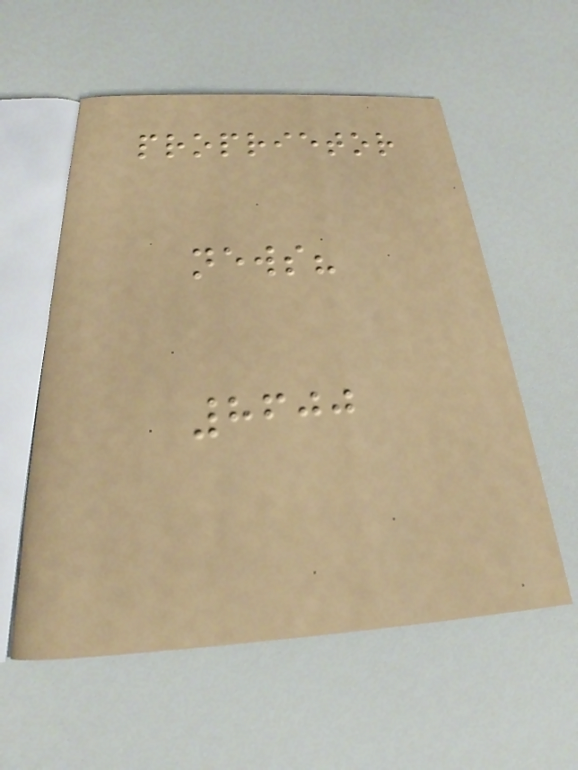proprietor
news?
8600
